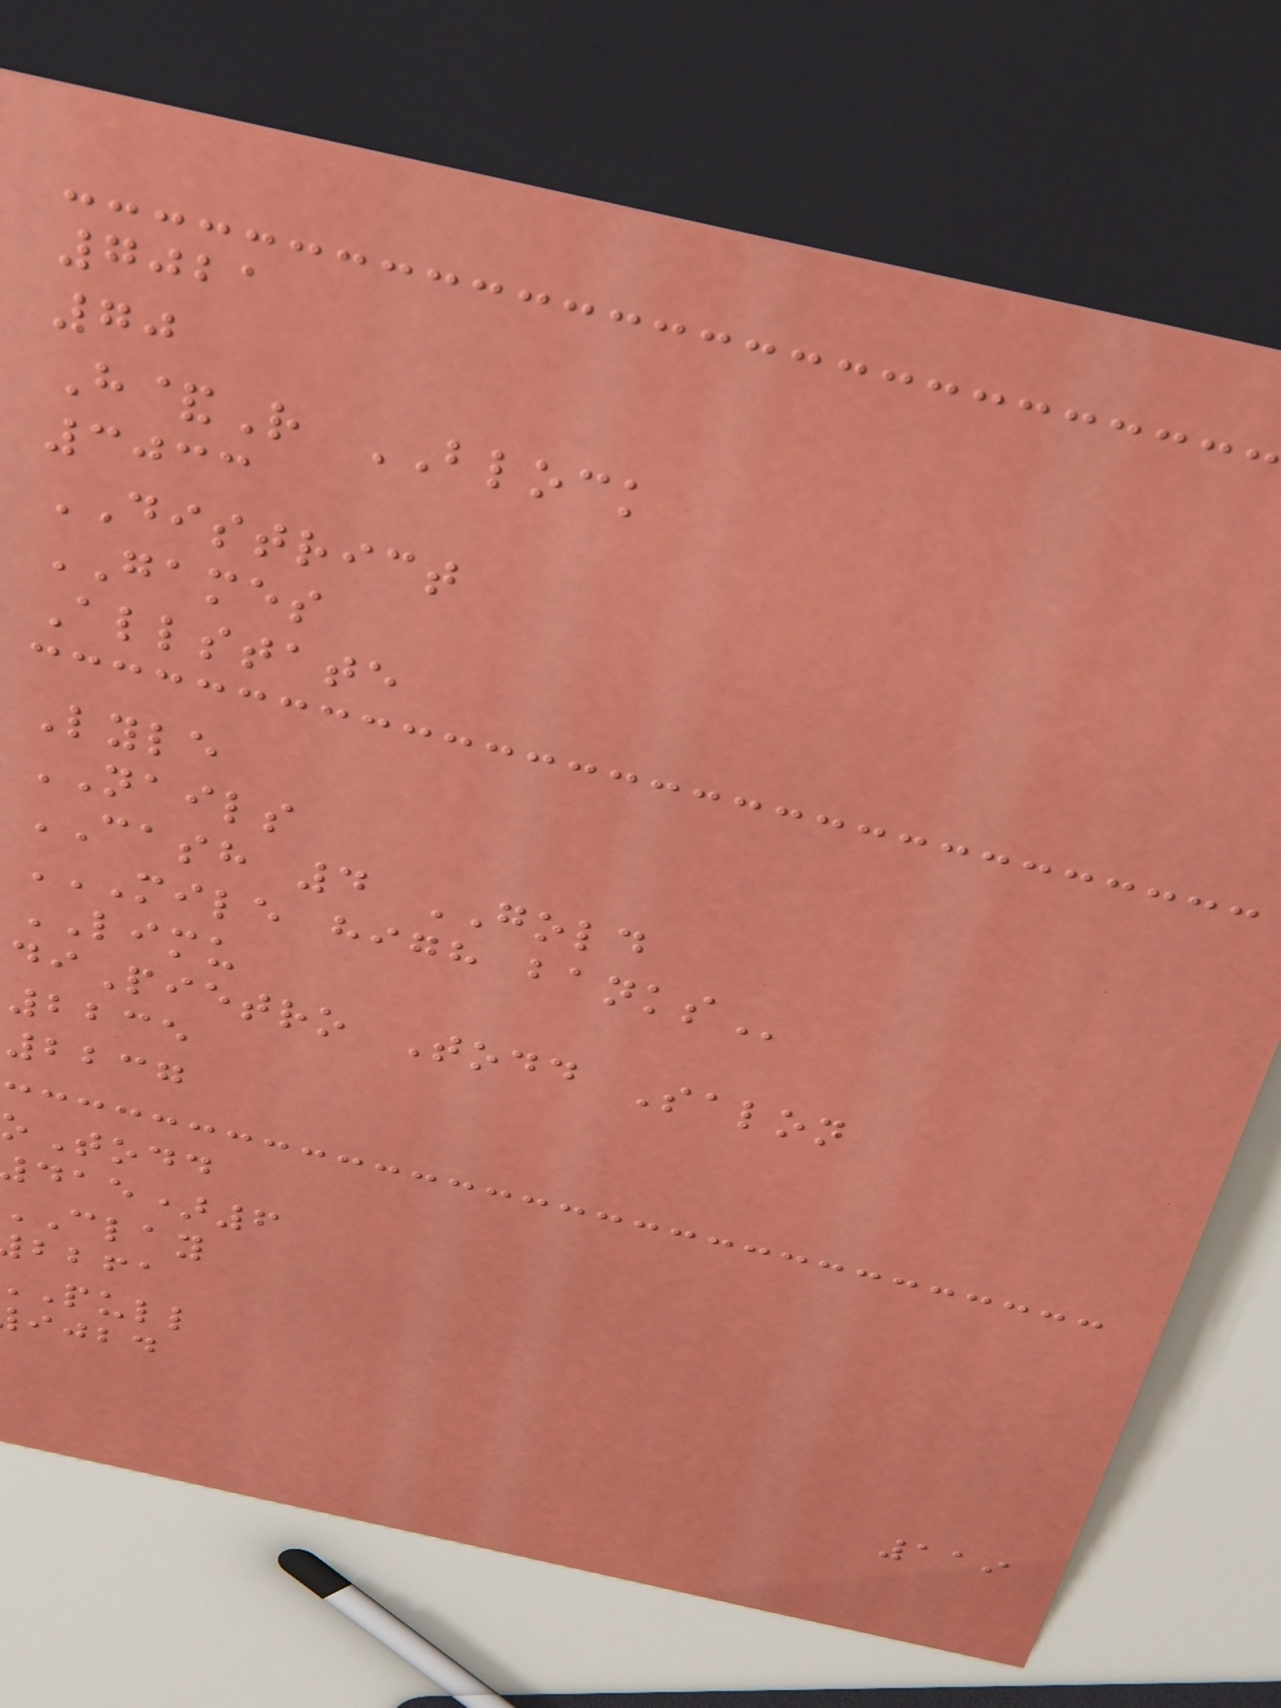7021
70
H&R BLOCK
3033
DISTRICT
GAMES
Allstate
Lyle
NAILS
CASH 4 GOLD
MILE HIGH BANKS
LIMU
diPietro Todd Salon
2235
2237
oTodd
)6
clay
bbfa
pull
ijbd
119
